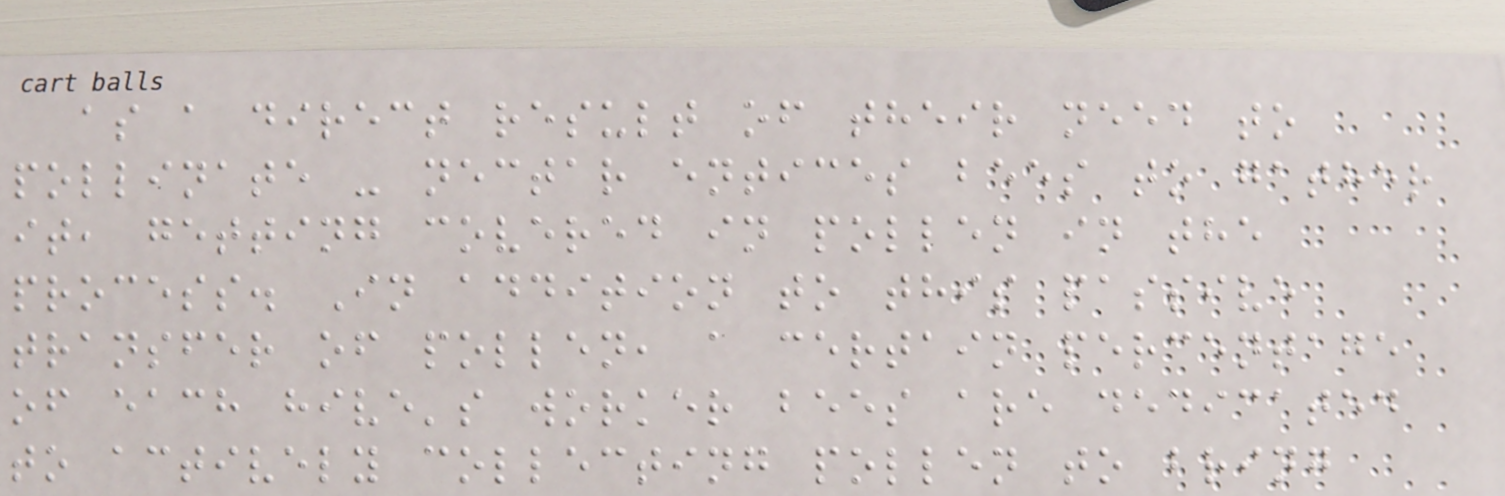as a direct result of their need to
pollinate - nectar entices bees to gather
it, getting covered in pollen in the
process. In addition to this passive
transfer of pollen, a certain percentage
of each hive's worker bees are dedicated
to actively collecting pollen to bring
